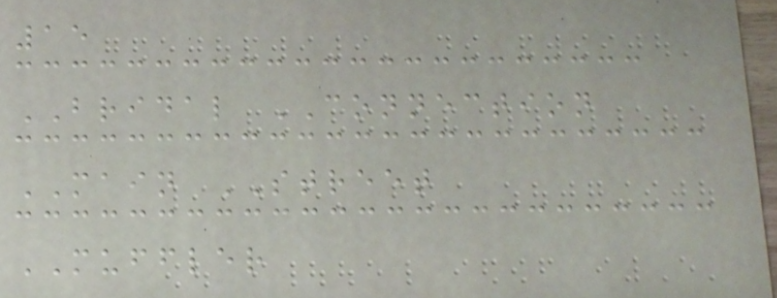15
BRIDAL CONNECTION
MAIN STREET
MUFFLER
